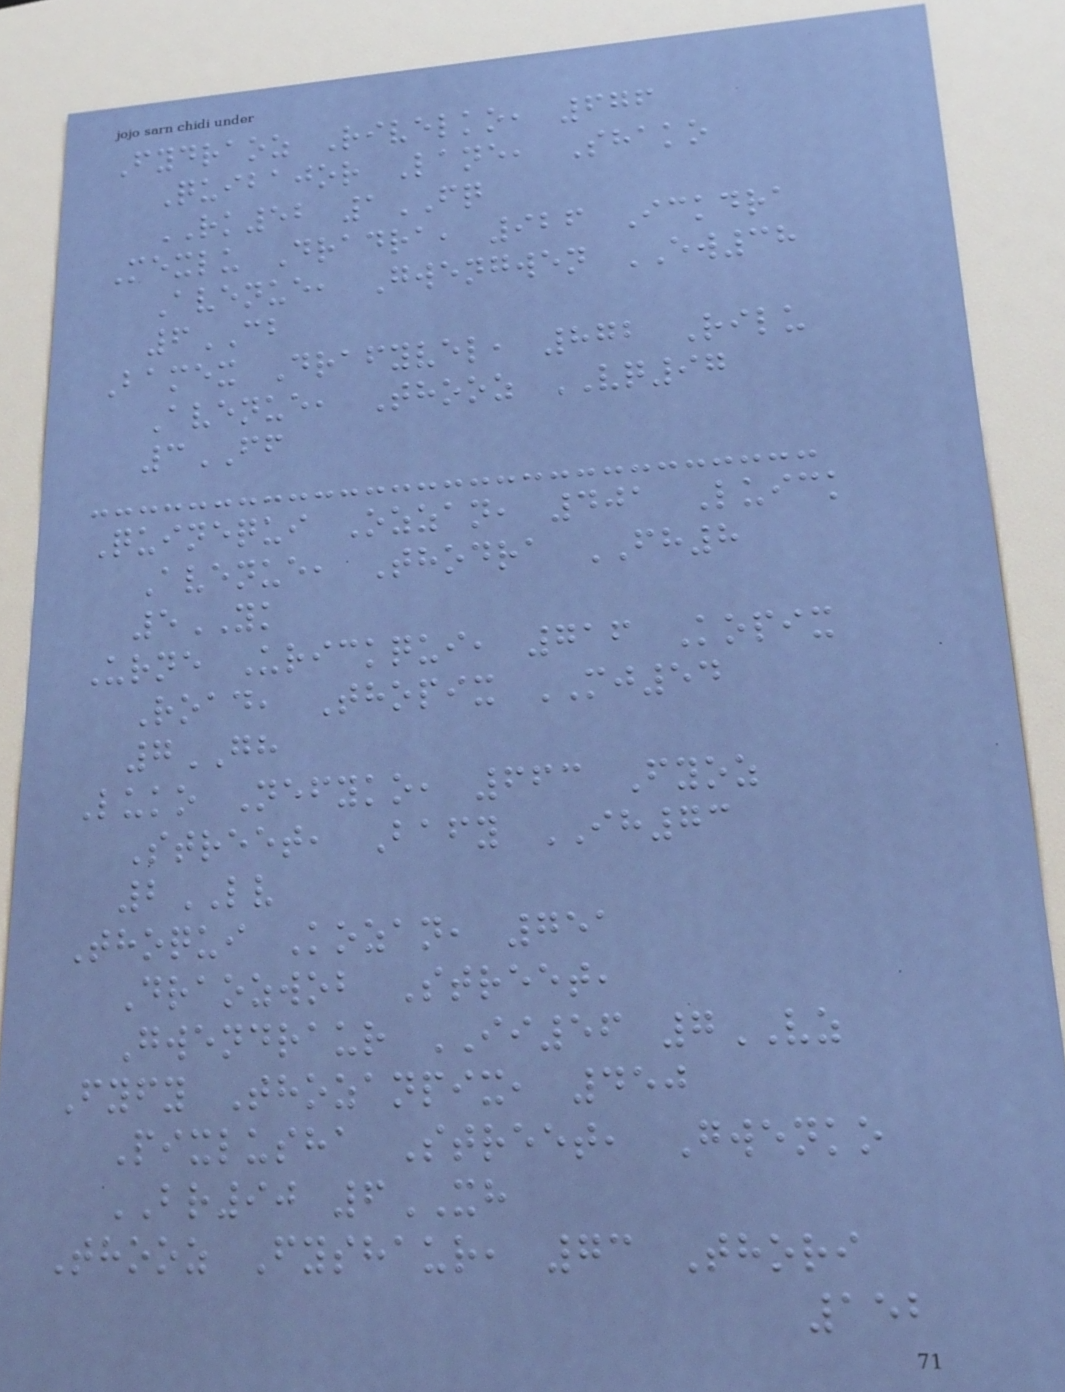Fydraoz Rivelko, 676
Quibajor Lane, Shako
RK52 1FQ
Mexlu Dradra, 926 Ickdra
Avenue, Gwengwen EW38
6CB
Bamex Drafyvel, 872 Rilu
Avenue, Thooz VQ97
3FF
Quinequi Ozzan, 401 Luick
Avenue, Thodra FH8
5YK
Urne Urickqui, 716 Kopix
Road, Thopix MJ54
7GH
Luko Nefyko, 663 Fyoz
Street, Bafy IH73
2LV
Thoqui Kozan, 751
Draozwob Street,
Gwendraur II56 7VZ
Fyfy Thozanpix, 450
Pixlusha Street, Gwenko
BR90 6XH
Thooz Fyshaur, 73 Thori
152
